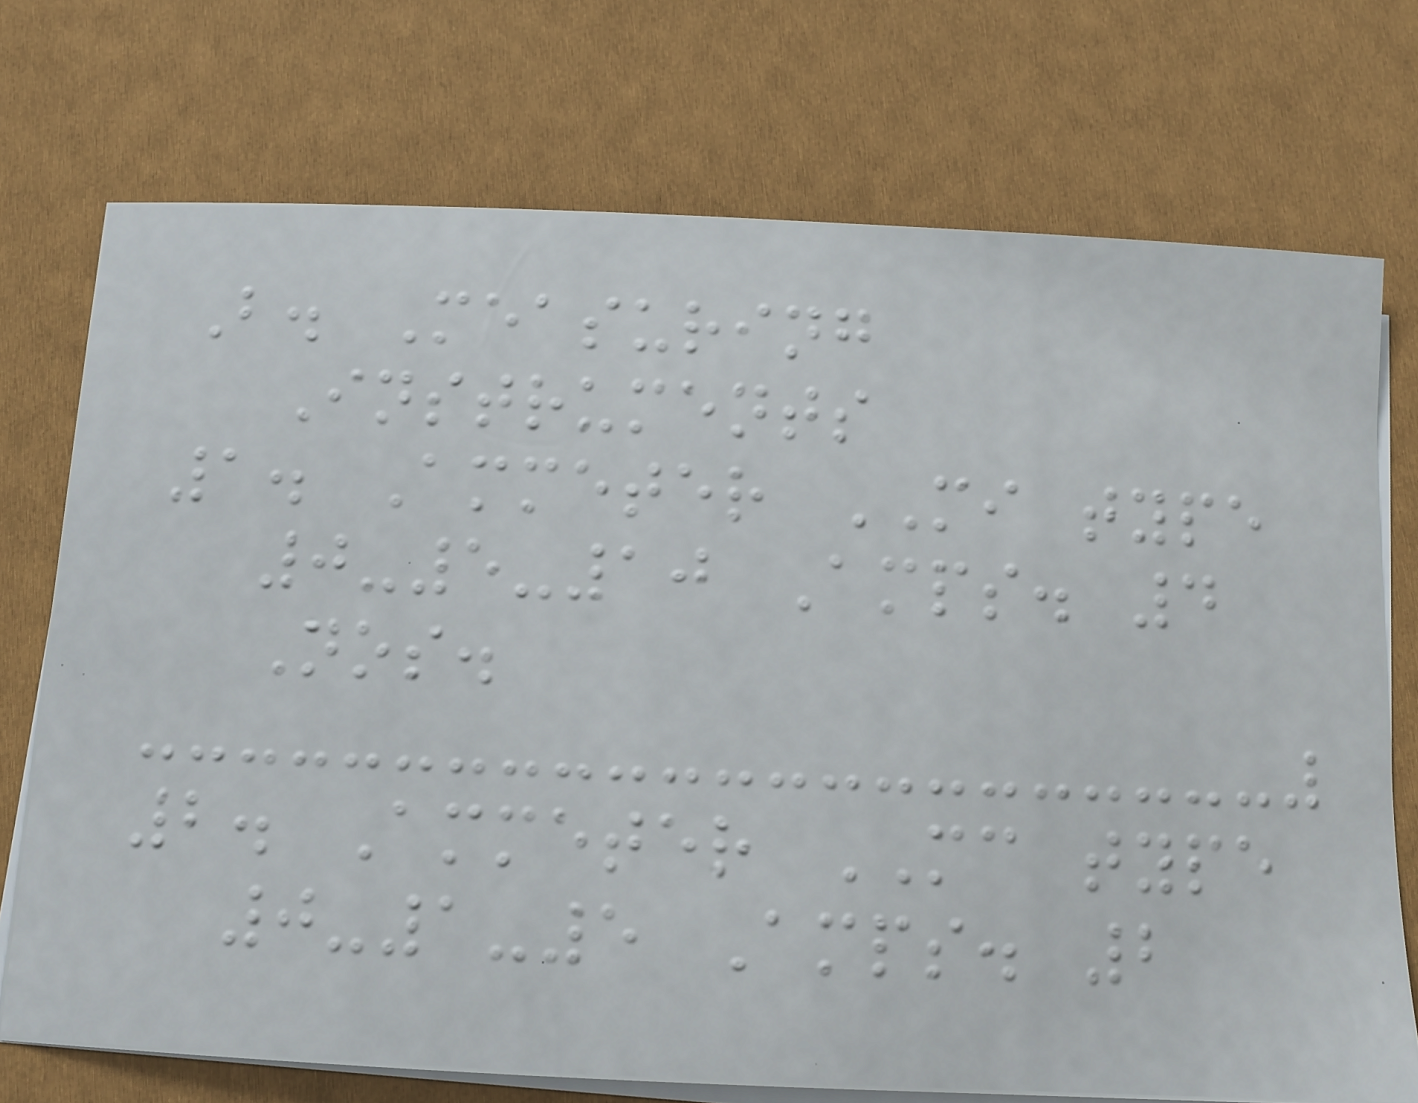B. Measuring
Instruments
1. Ammeter MI type
0-5-10 Amps. 4
Nos.
2. Ammeter MC type
0-1-5 Amps. 2
